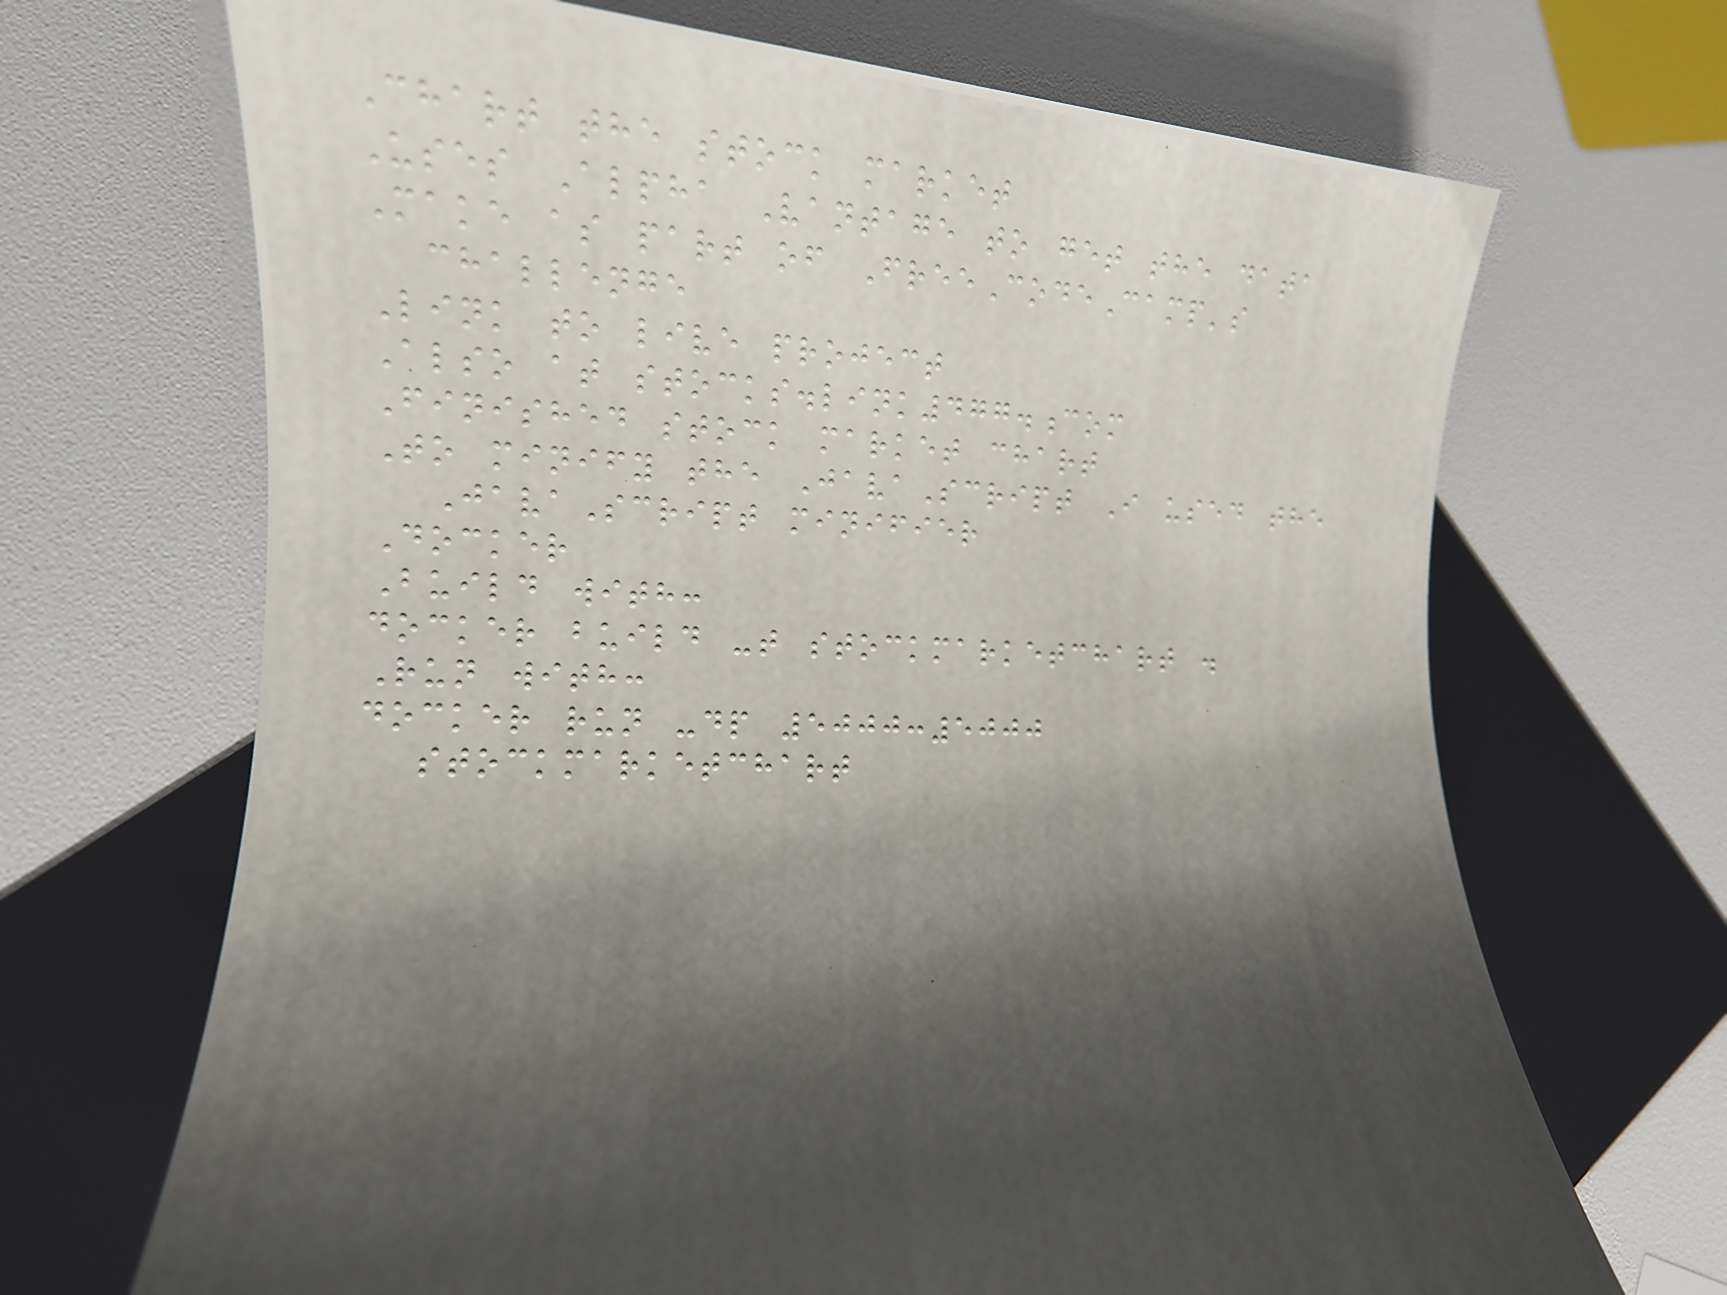Chart the stock market
Uses Alpha Vantage to get the data
Make as part of FreeCodeCamp's
challenge
Link to live project
Also at stocks.link477.com
Finished stock market chart
To minify the JavaScript I used the
JavaScript minifier
Docker
Build with:
docker build -t stockmarketchart .
Run with:
docker run -dp 5000:5000
stockmarketchart
